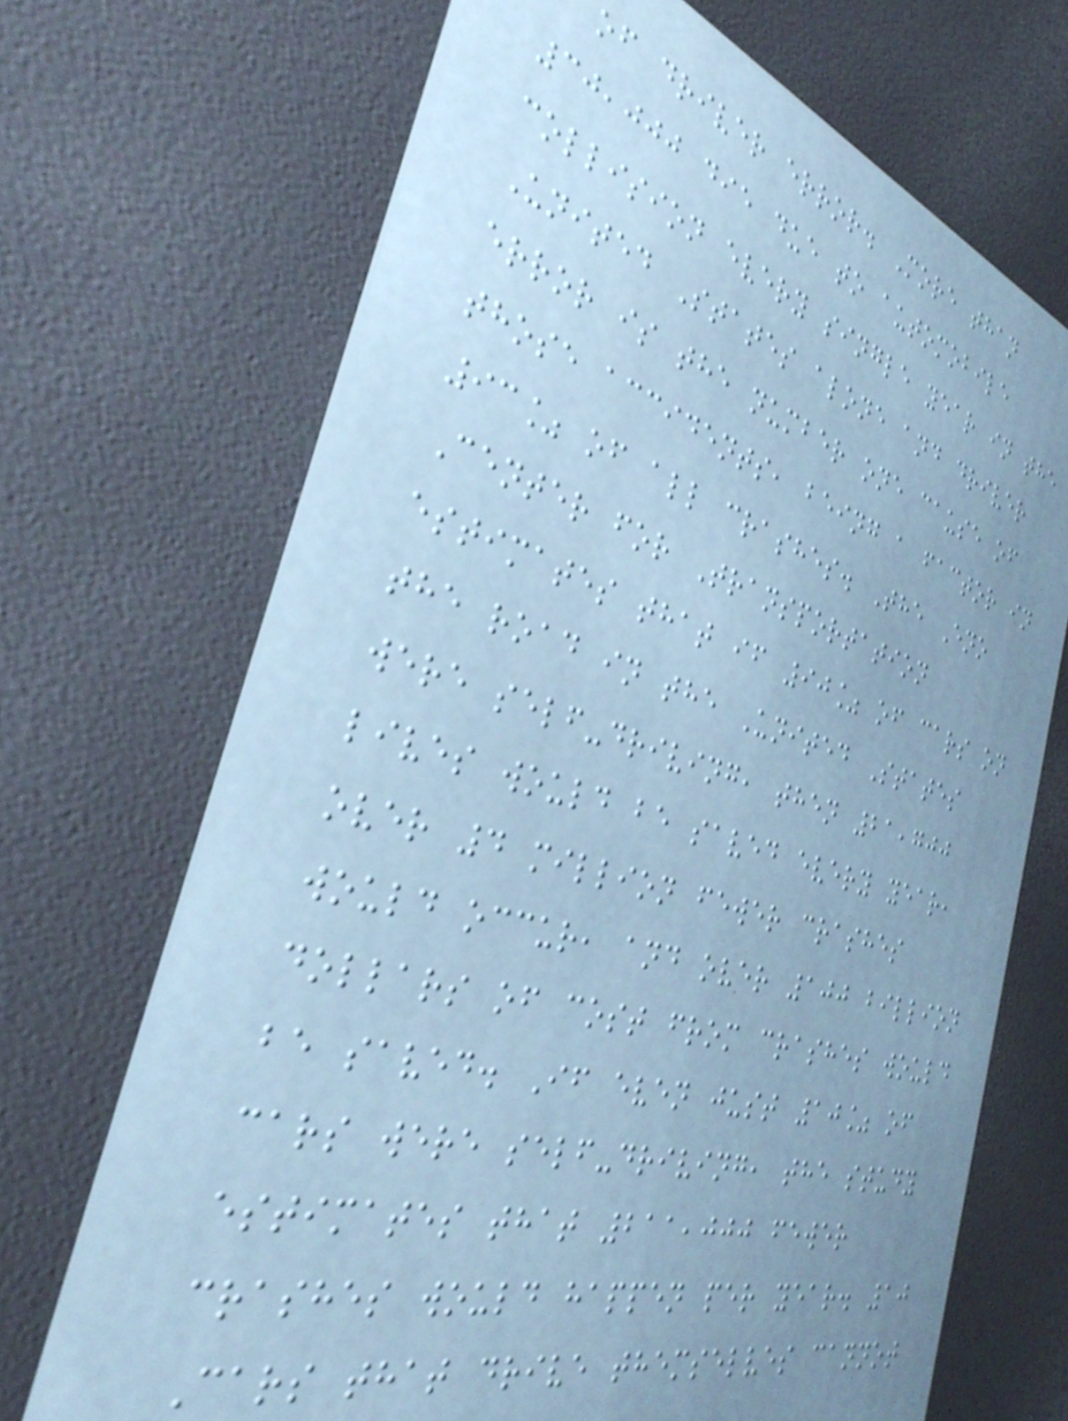of driver error. More than
30,000 die due to automobile
collision every single year in the
United States alone and driver
error is the number one cause of
those accidents, being a factor in
93% of all crashes. The Eno
Center for Transportation
estimates that if 90% of cars on
the road in the United States
were self-driving, then 21,700
lives would be saved every year,
over 4 million fewer crashes
would occur, and over 100 billion
dollars of cost from crashes would
be saved. If even just 10% of
cars were self-driving, the study
estimates that 211,000 fewer
crashes would happen per year. 10
Cars that drive themselves cannot
